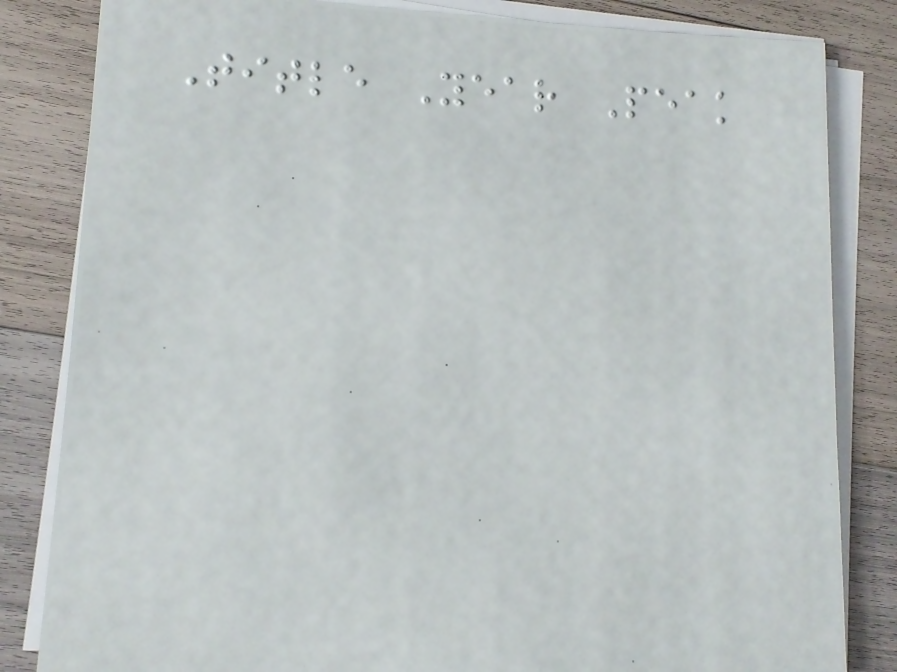Title Year Peak
